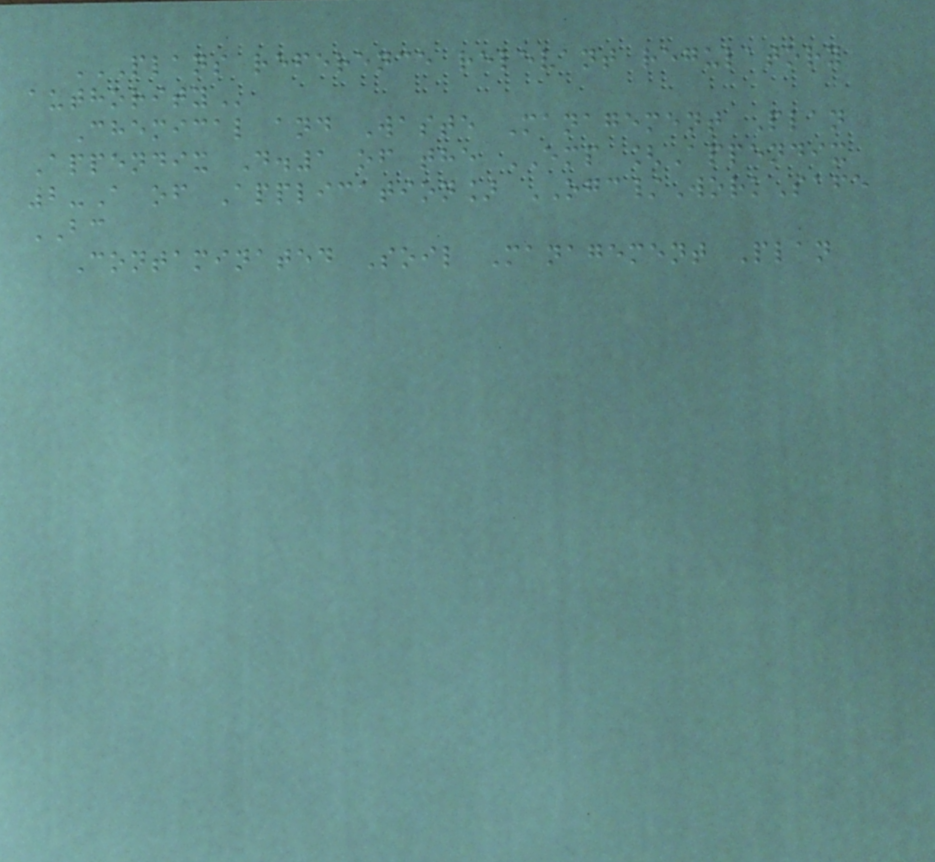PLANS REFERENCE RELEVANT REGULATORY
AUTHORITY
Chemical and Waste Management Plan
Appendix D.1 of the EMP [Appendix
2-A of Application] OGC/WorkSafe
BC
Contaminated Soil Management Plan
